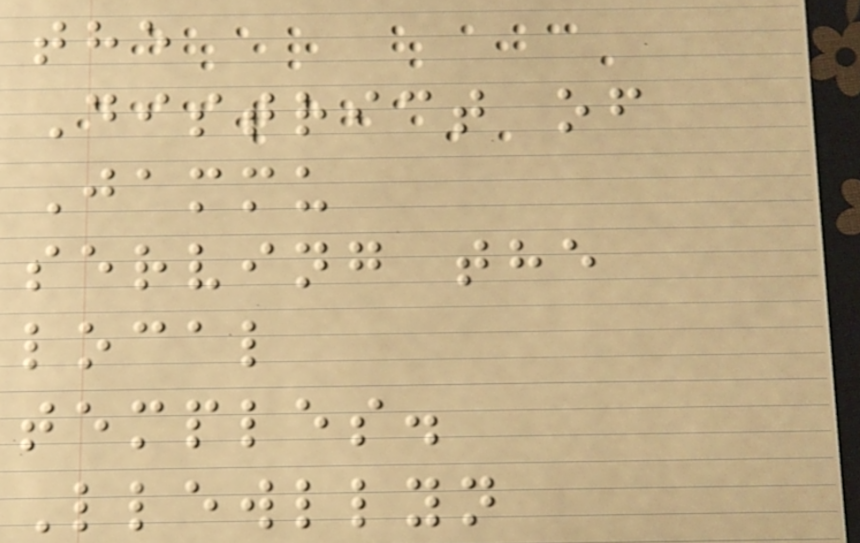the
District of
Jammu
serving the
local
temples.
Llewllyn
